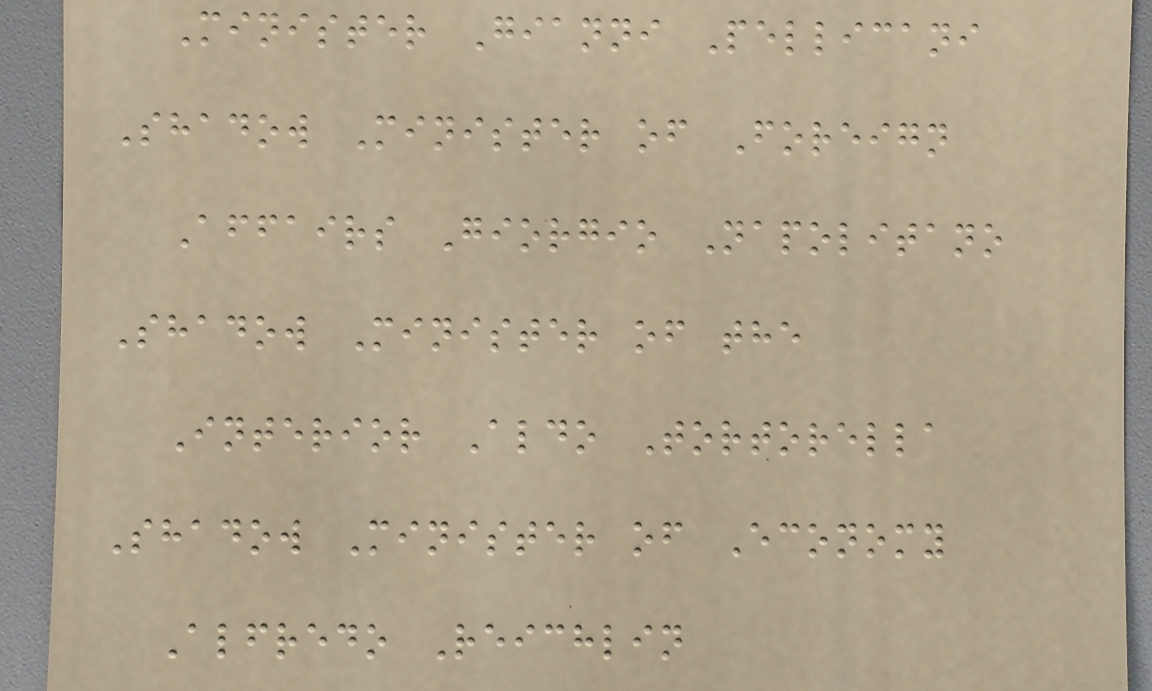Minister Gianni Pellicani
Shadow Minister of Foreign
Affairs Giorgio Napolitano
Shadow Minister of the
Interior Aldo Tortorella
Shadow Minister of Economy
Alfredo Reichlin
